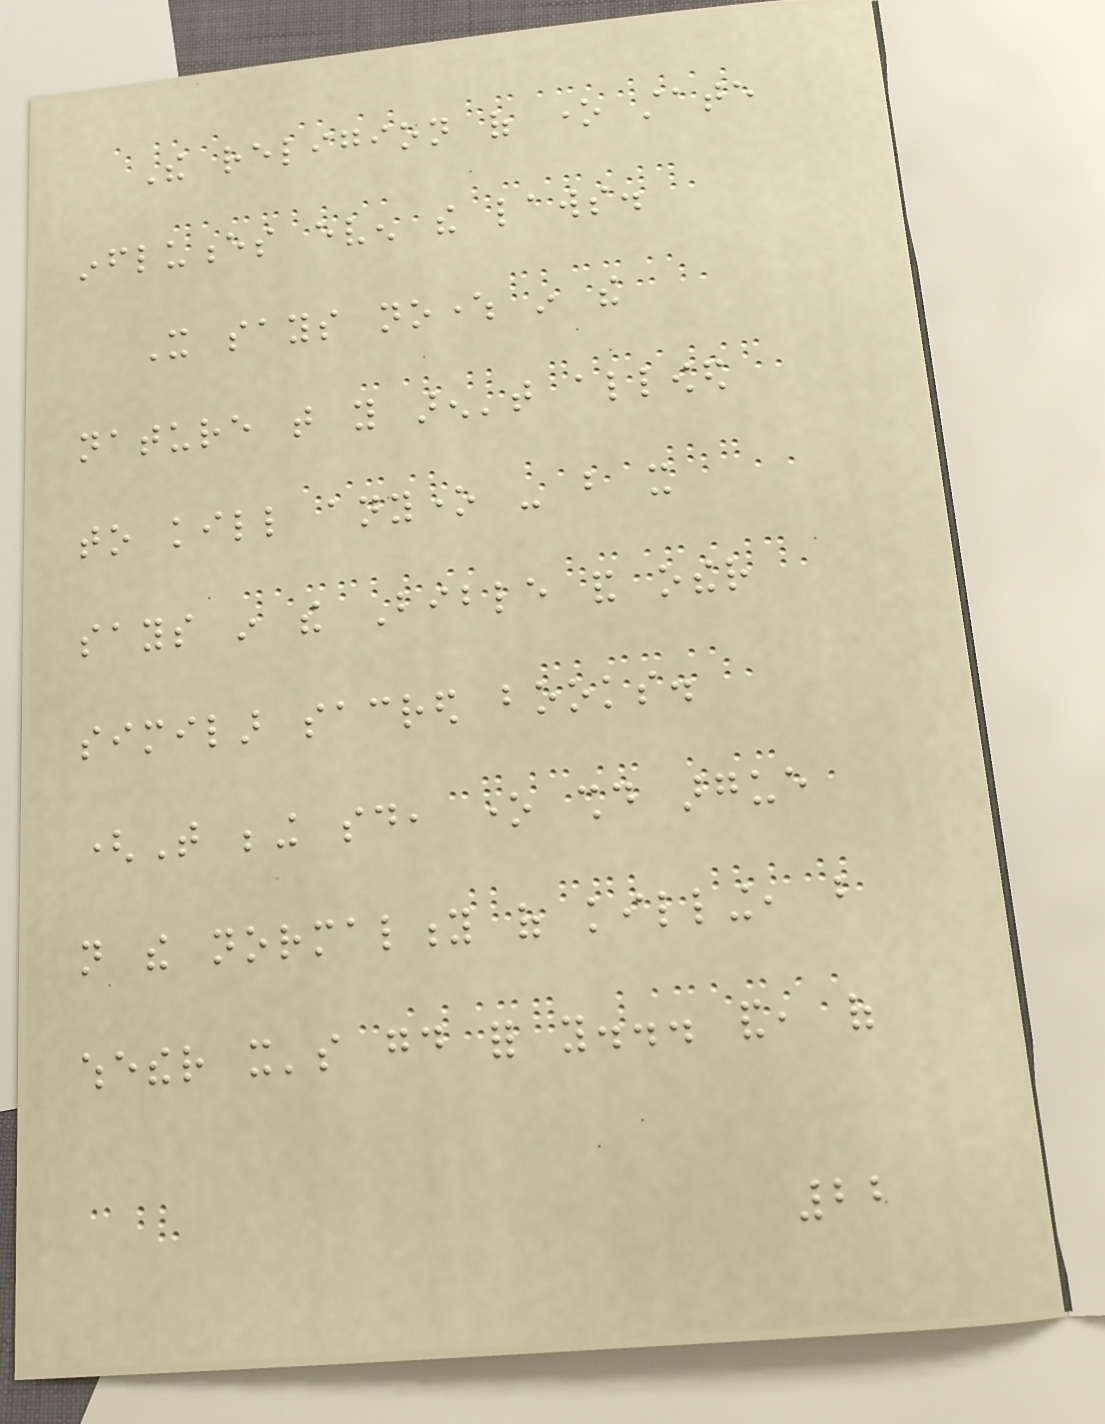The religion of one state
influences even the laws.
It says nowhere in the
nature that you aren't allowed
to kill anyone - but it
says in the Bible and other
similar sacred books.
(That being said, one should argue
not the normality of killing, but
whether it's good for you... and, of
22
